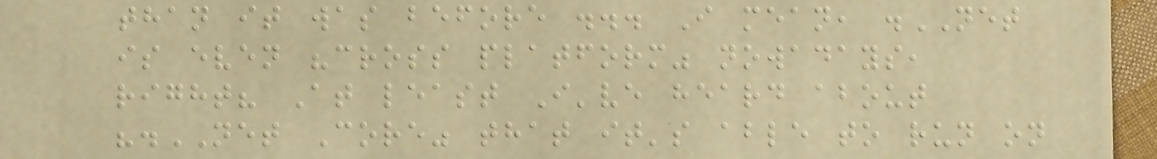than it was before ... I mean, .NET
is even "cross platform" nowadays,
right? At least I've heard about
".NET Core" that it's able to run on
